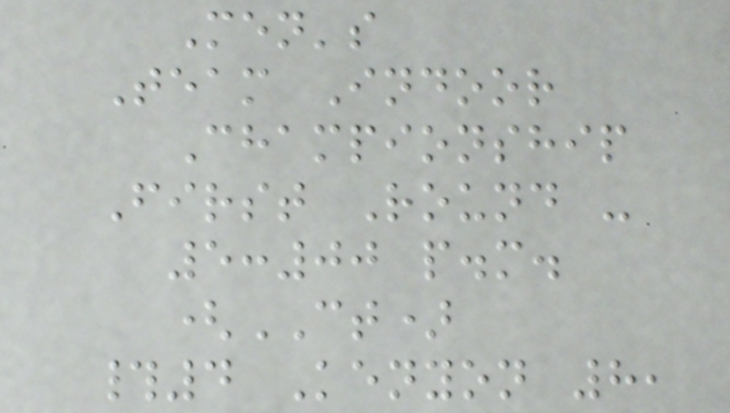Men's
Team Indoor
Championship
First Round -
5:00 p.m.
(CT)
#4 Kenyon 8,
